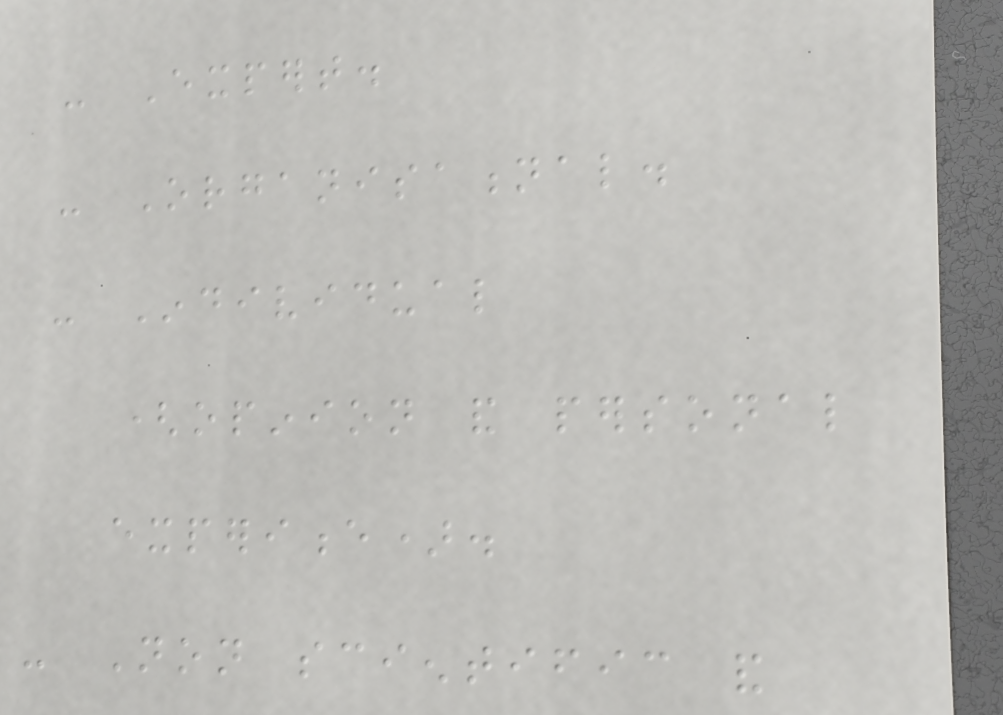- Expert.
- Organisational.
- Individual
(opinion and personal
experience).
- Non scientific and
